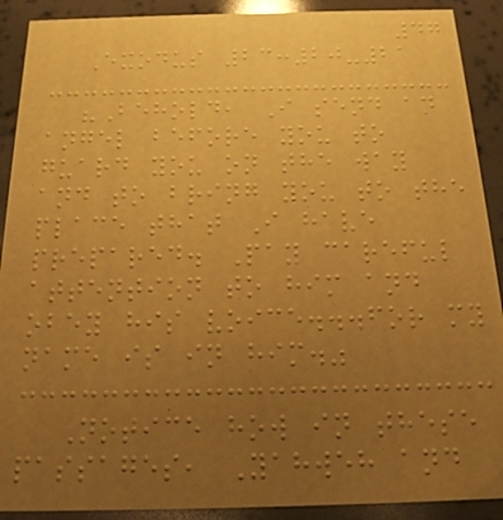47
Exodus 23:20-21
"Behold, I send an
angel before you to
guard you on the way
and to bring you to the
place that I have
prepared. Pay careful
attention to him and
obey his voice...for my
name is in him."
Notice how in these
passages, Yahweh and
